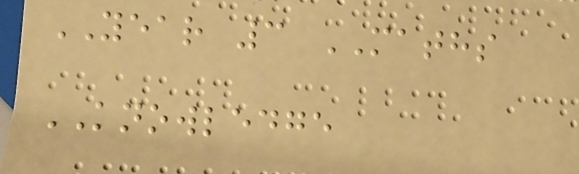YEAR 3 MATHS
KNOWLEDGE
